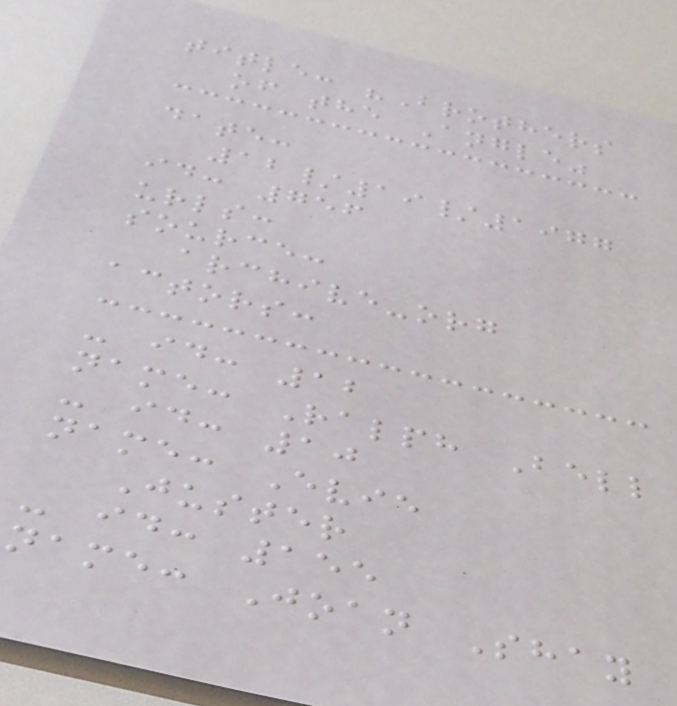title: "Brothers
of the Angle"
date:
12/19/1977
id: 756
urls:
source:
archive-org
actors:
- id: 12
name: Ralph Bell
- id: 10
name: Evie
Juster
- id: 155
name: Joan Shay
